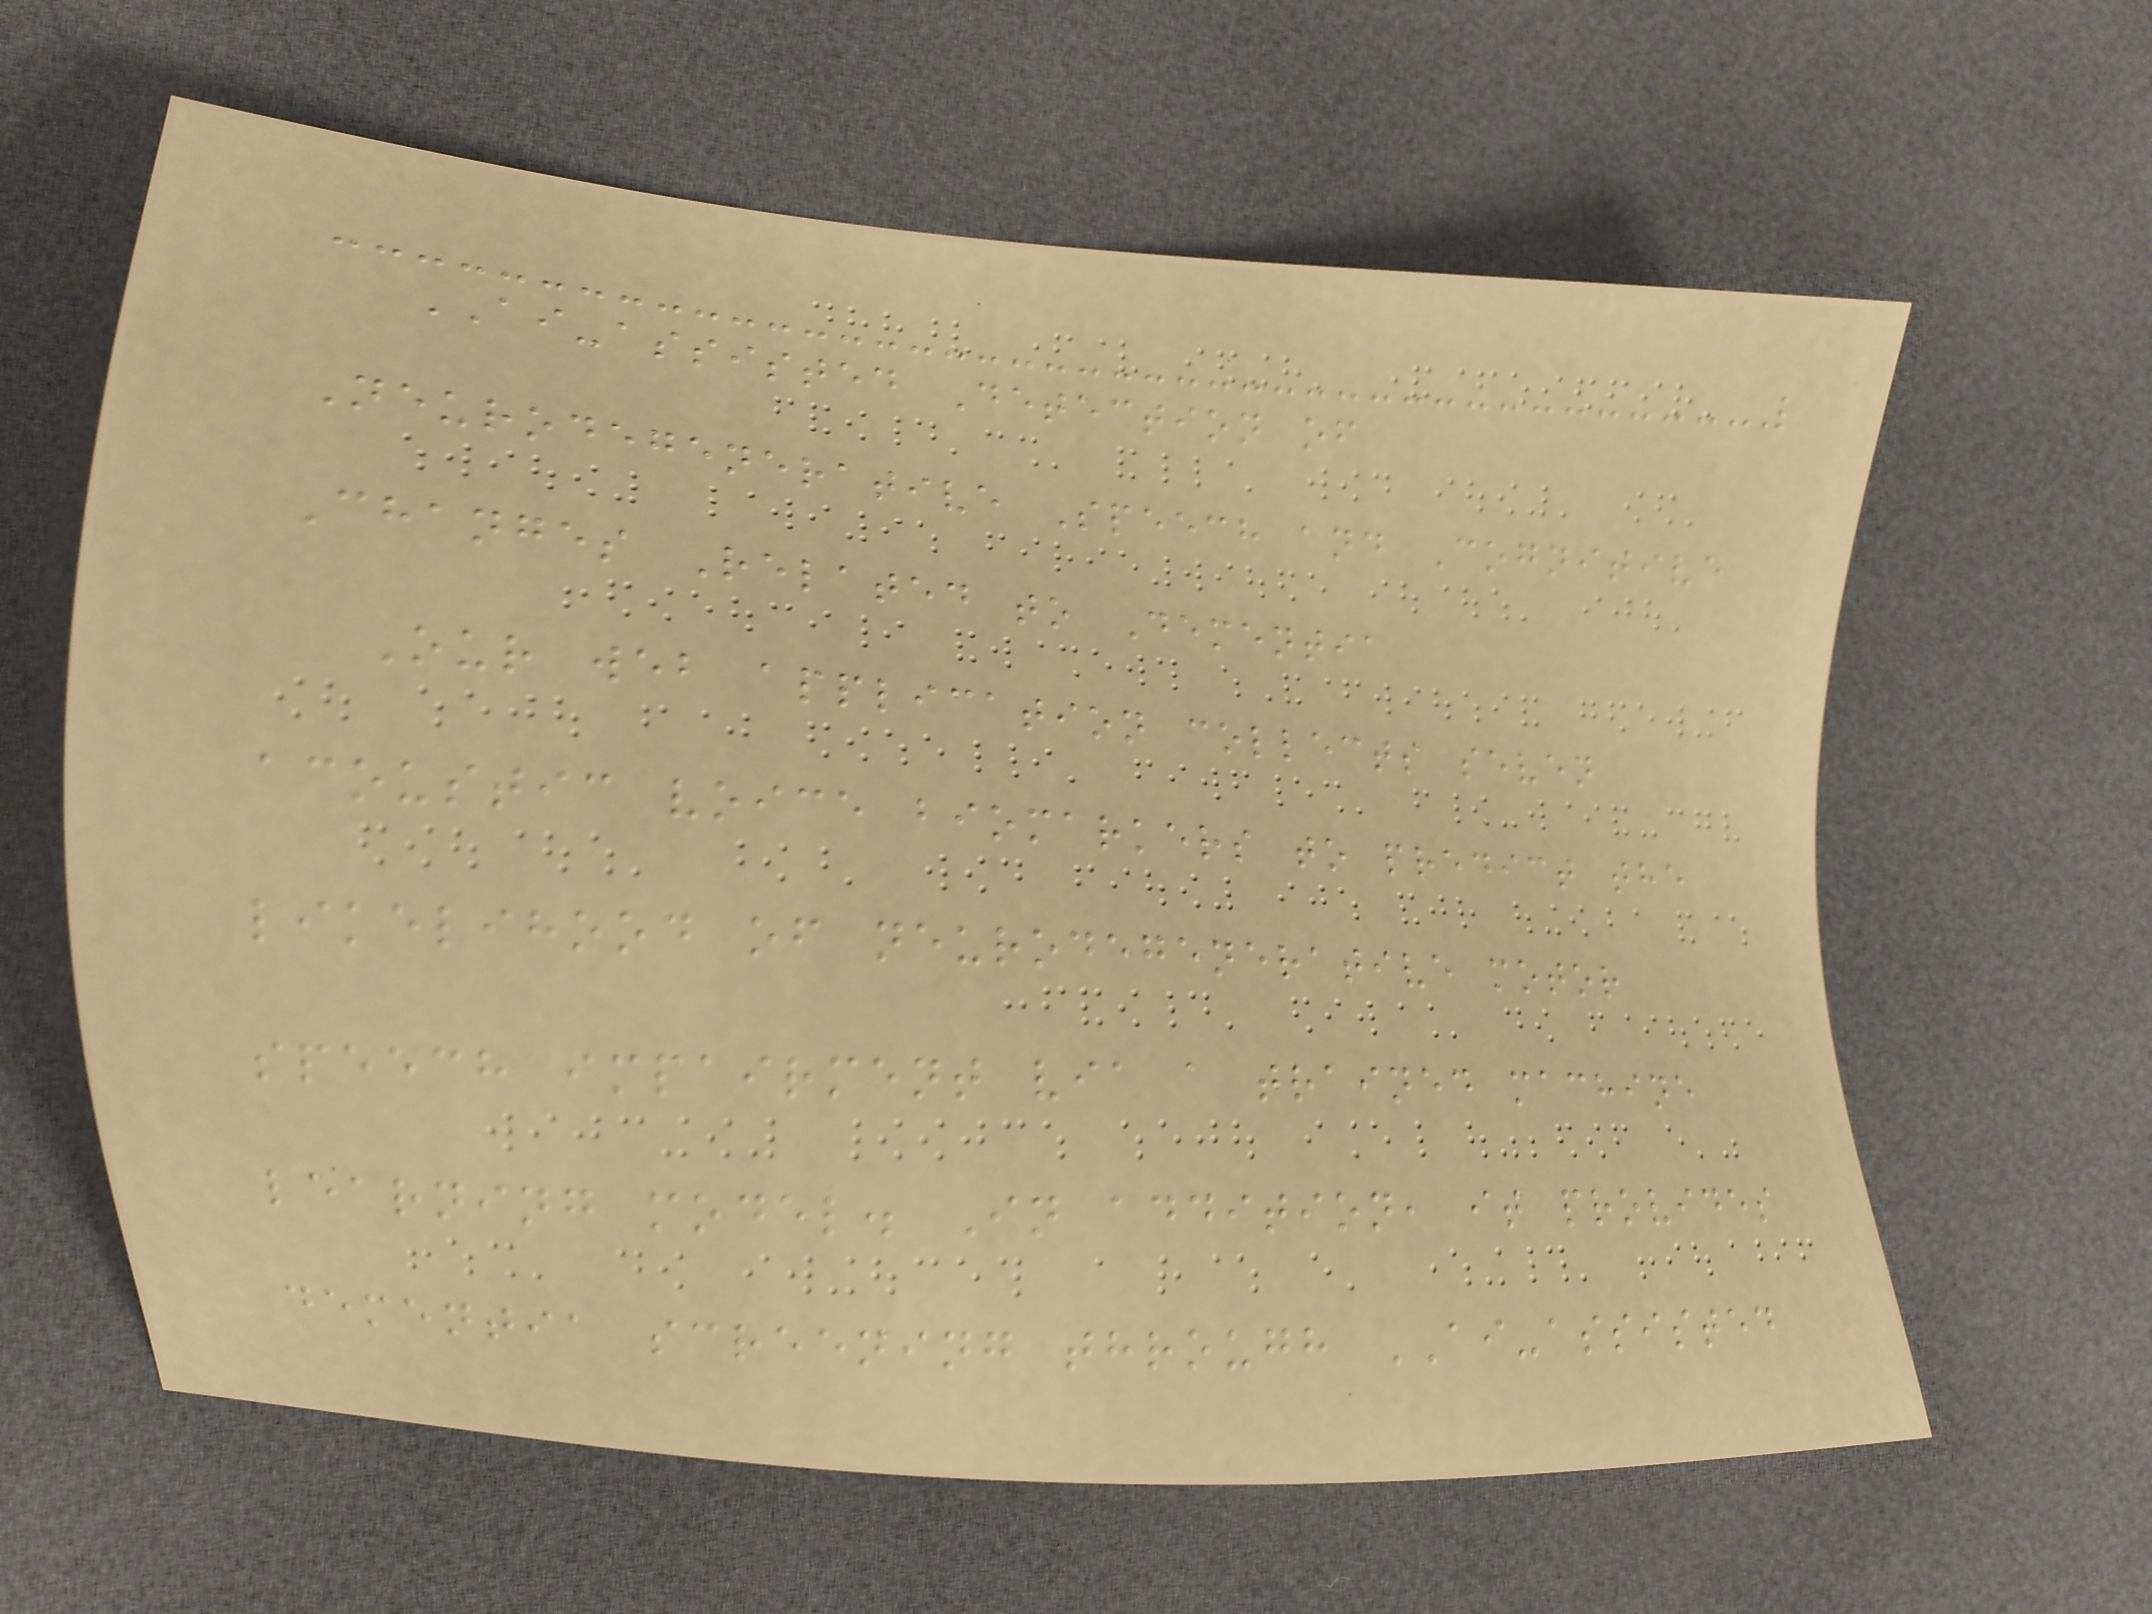AI-assisted Detection of
Neurodegenerative Speech and Cognitive
Changes Related to Dementia
Our web application collects seven
acoustic voice biomarkers to predict the
likelihood of neurodegenerative motor
speech impairment via a trained machine
learning model. In addition, it provides
dementia screening through AI-assisted
